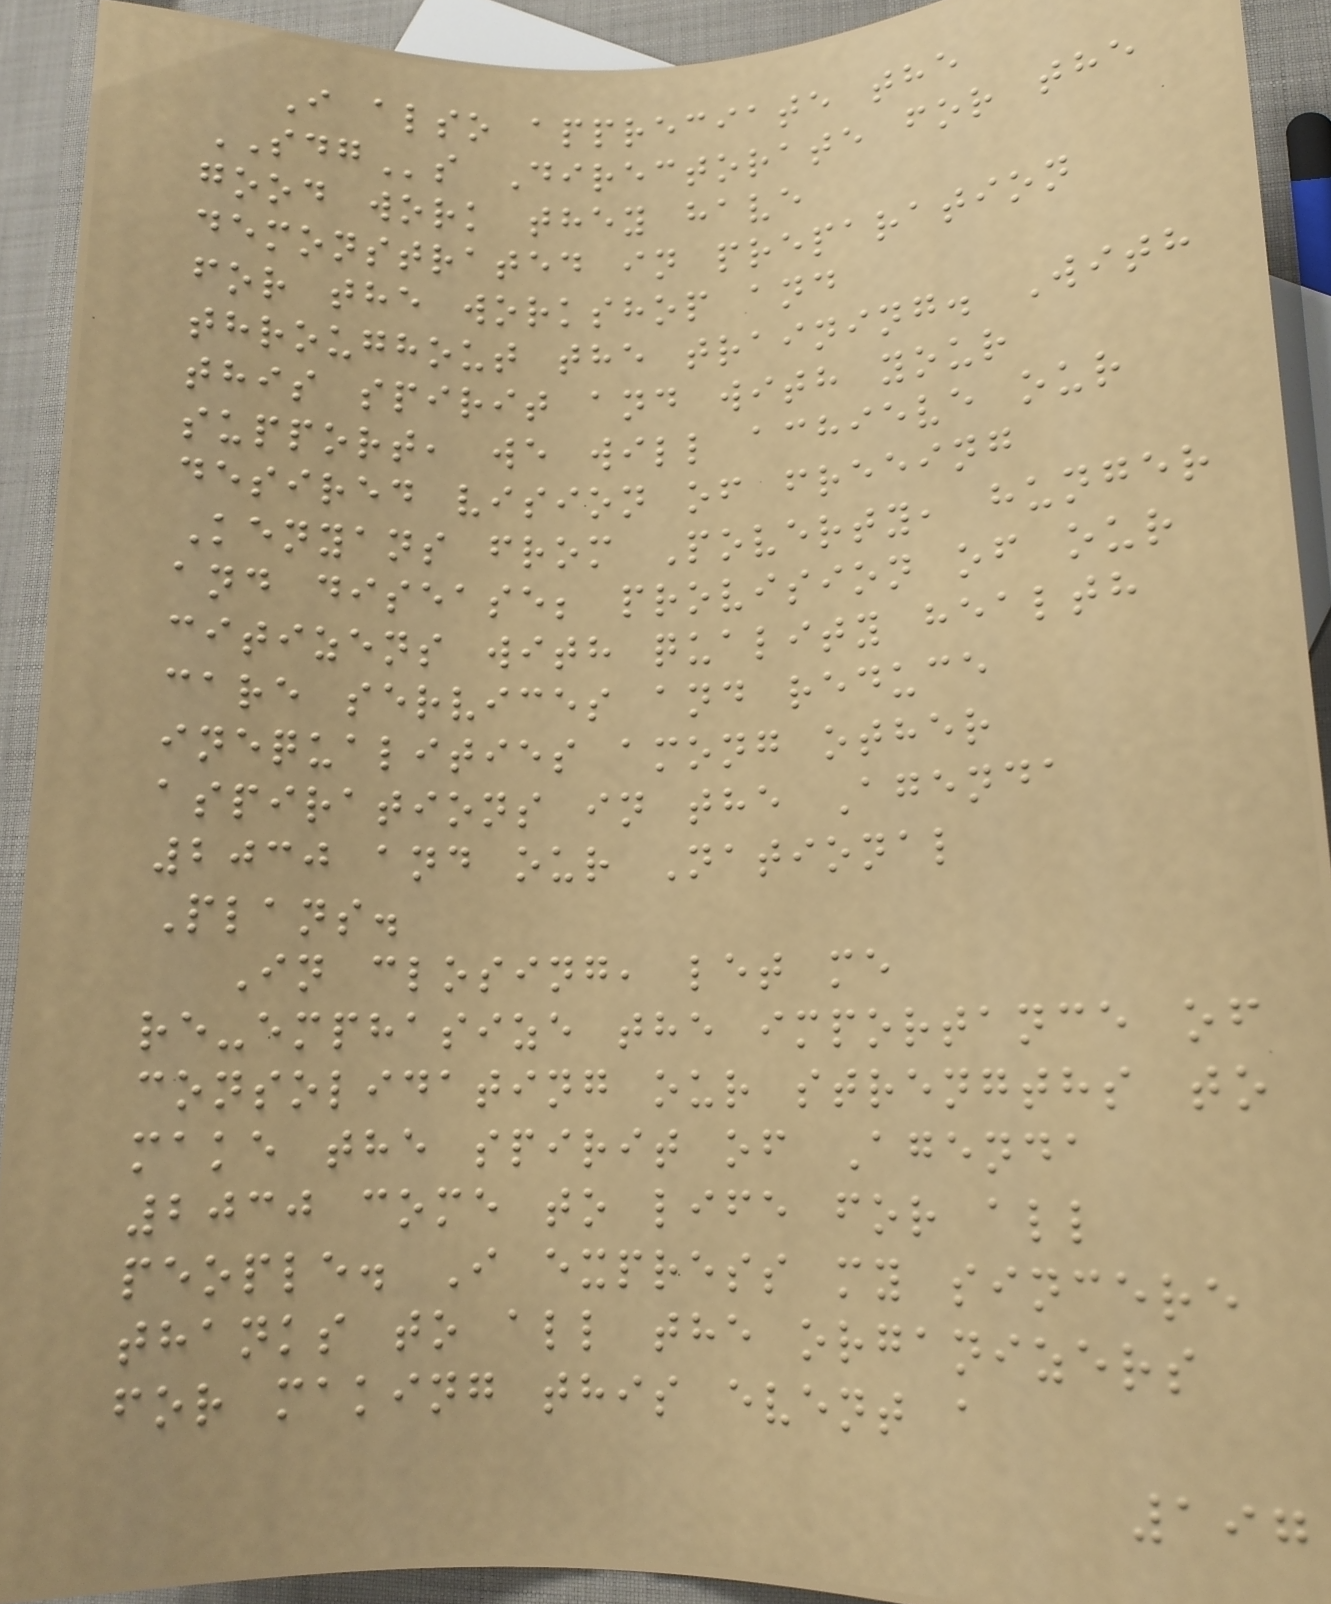I also appreciate the
SDGs Directorate for the
good work they have
demonstrated in preparation
for the workshop and
throughout the training. With
this spirit and with your
support, we will achieve our
desired vision of freeing
Kenyans from Poverty, hunger
and disease; provision of our
citizens with quality health
care services and reduce
inequalities among other
aspirations in the Agenda
2030 and our National
Plans.
In closing, let me
re-emphasize the importance of
consolidating our strengths to
make the spirit of Agenda
2030 come to life for all
people. I express my sincere
thanks to all the organizers
for making this event a
197
